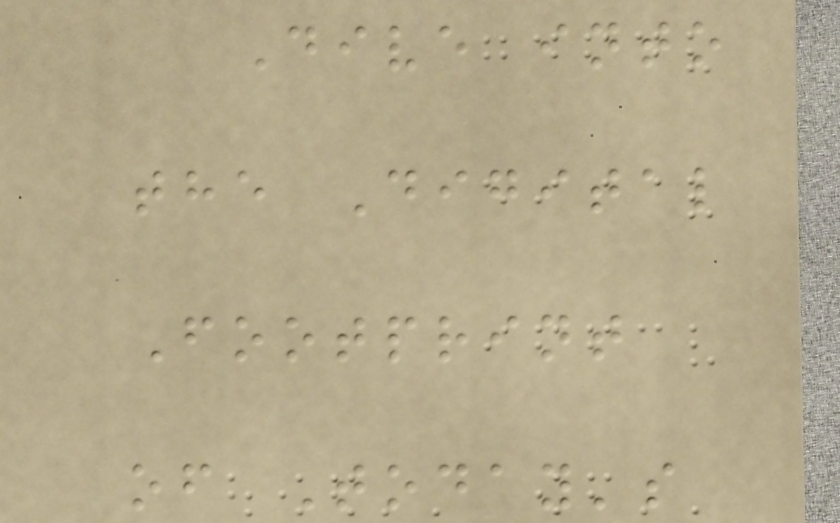Dive into
the Digital
Footprint
of Today's
